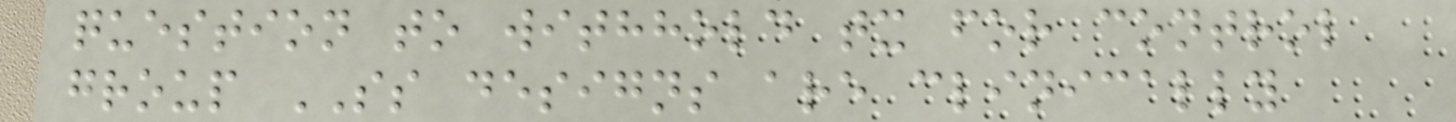question to withhold tx for control
group SS designs are clinically
